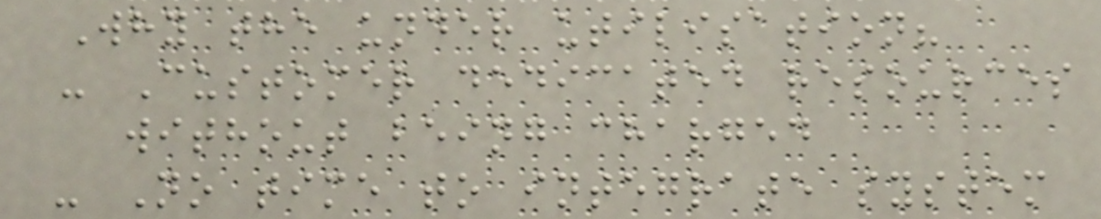Why the under utilisation?
- Customer dedicated resources
without being charged
- No time to integrate system
